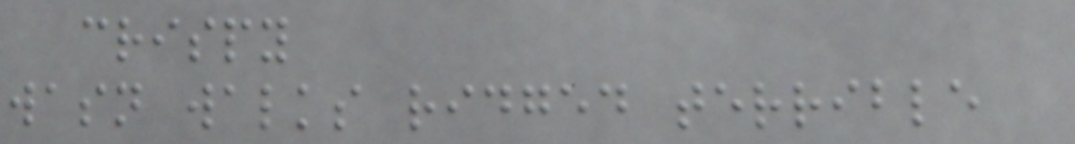crispy
wasn walks ridged terrible
